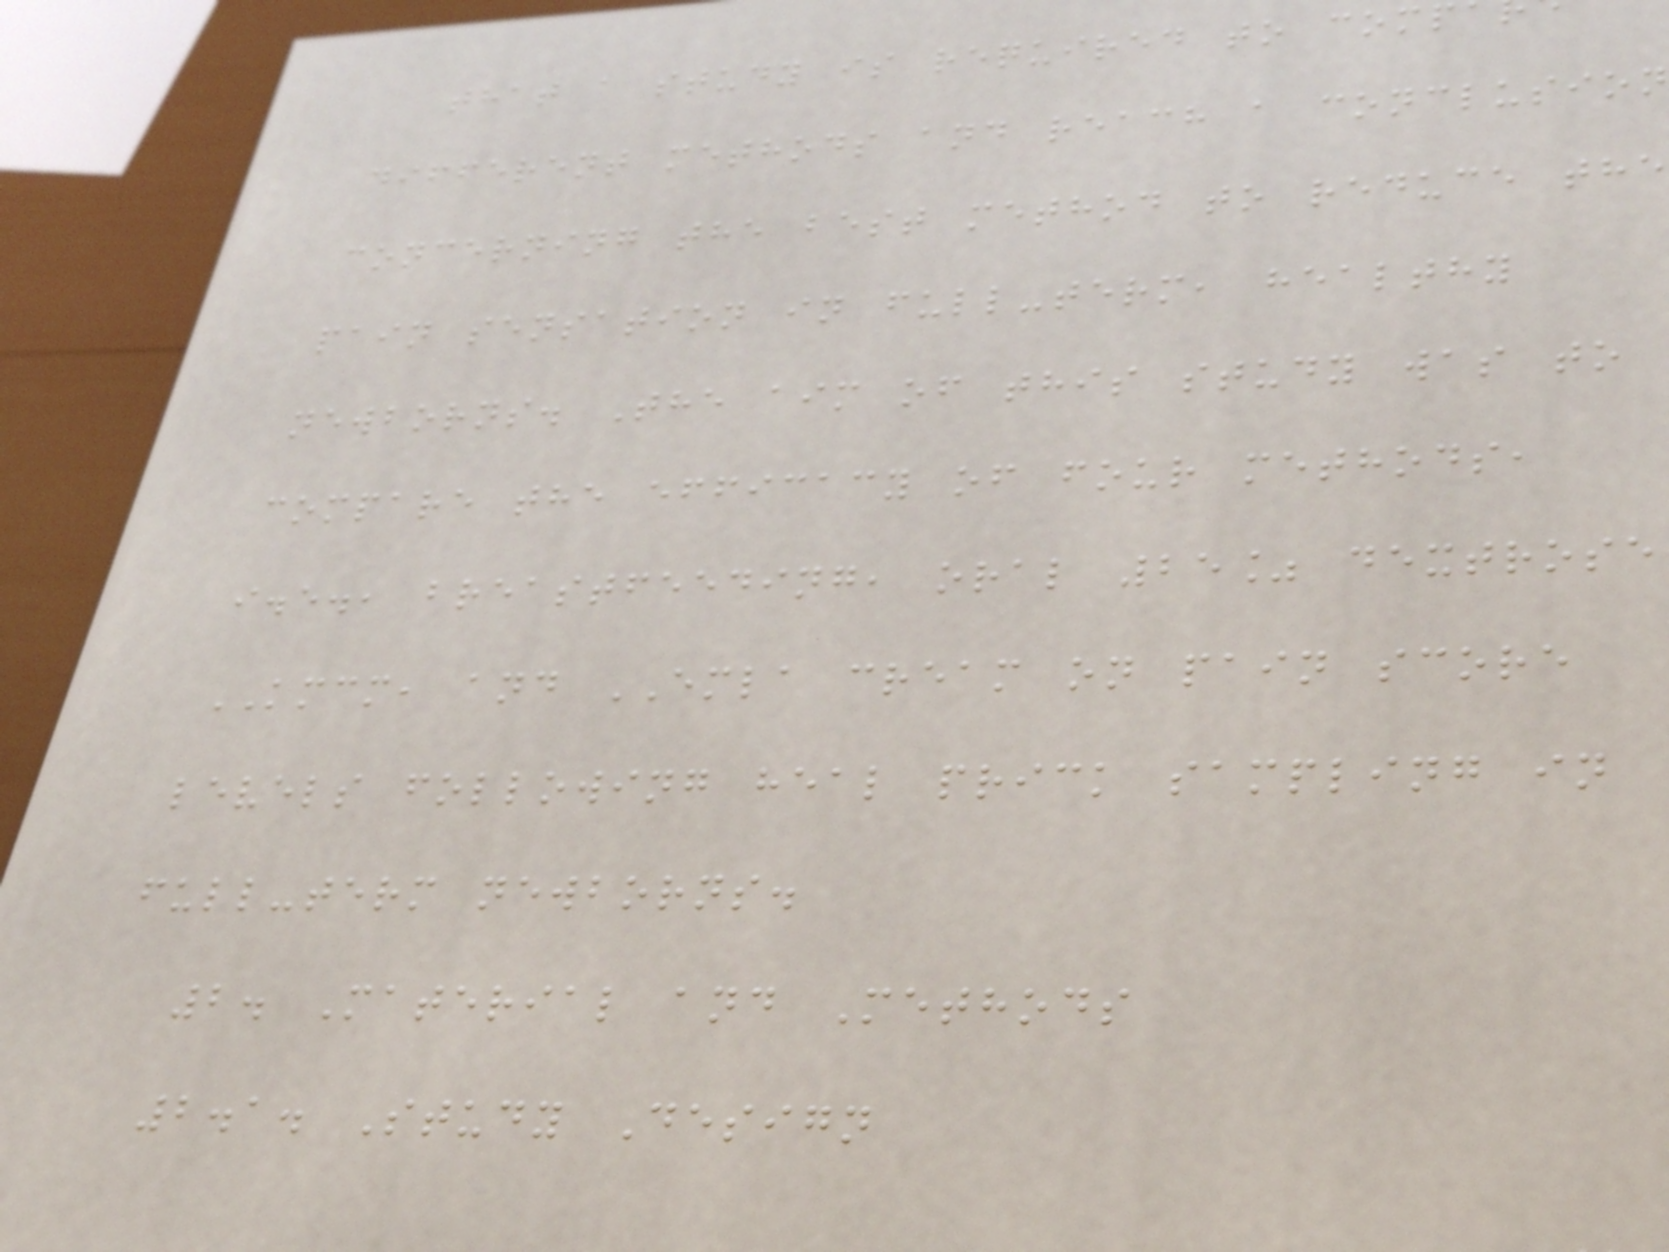that a study is required to comp
different methods and reach a conclusion
concerning the best method to reduce the
pain sensation in full-term, healthy
newborns. The aim of this study was to
compare the efficacy of four methods,
i.e., breastfeeding, oral 25% dextrose
KMCM, and EMLA cream on pain score
levels following heal prick sampling in
full-term newborns.
2. Material and Methods
2.1. Study Design
